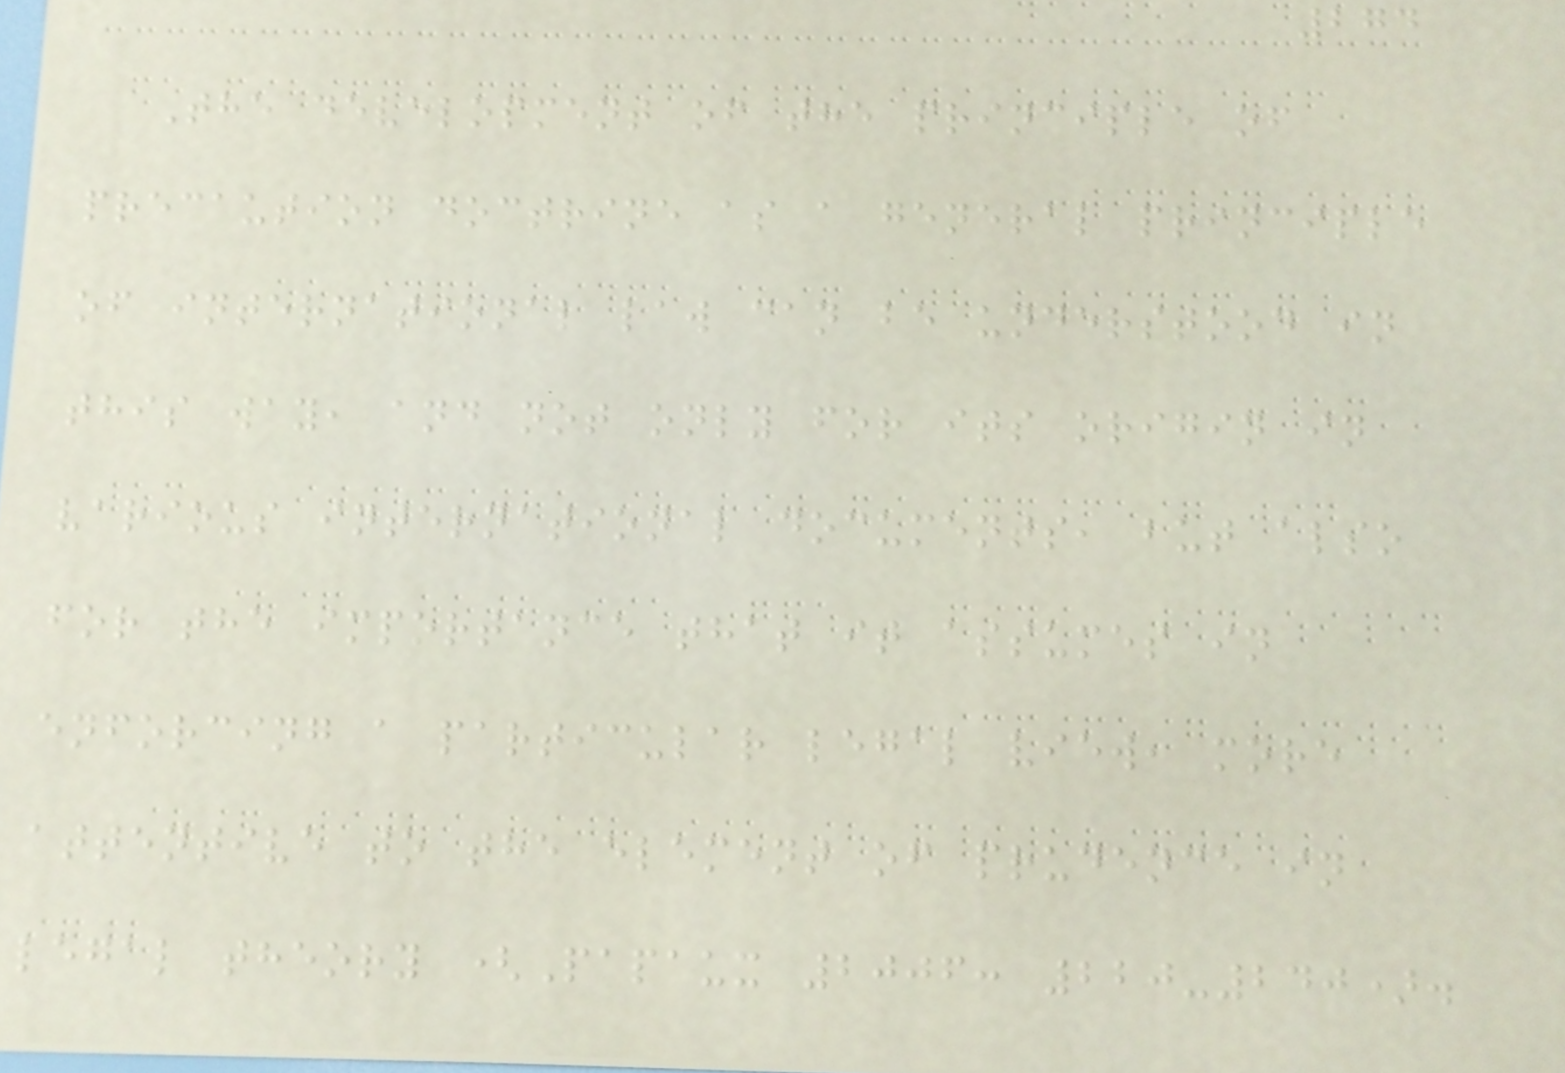274
The development of the principle of
precaution doctrine as a general principle
of international law can be understood in
this way, and not only for its origin in
various international documents, but also
for the importance that it assumes in
enforcing a particular legal view, more
attentive to the element of prudence in
legal theory (Papaux 2006: 220-240).
